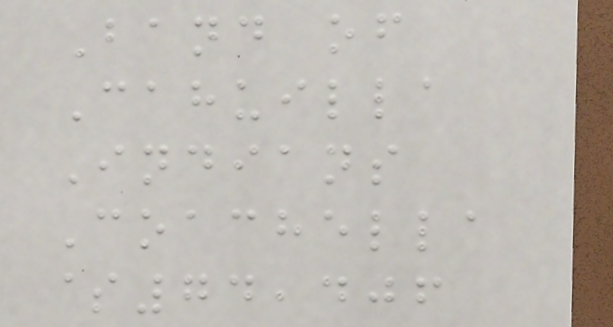Band of
Cahuilla
Indians
Coachella
$74,406
